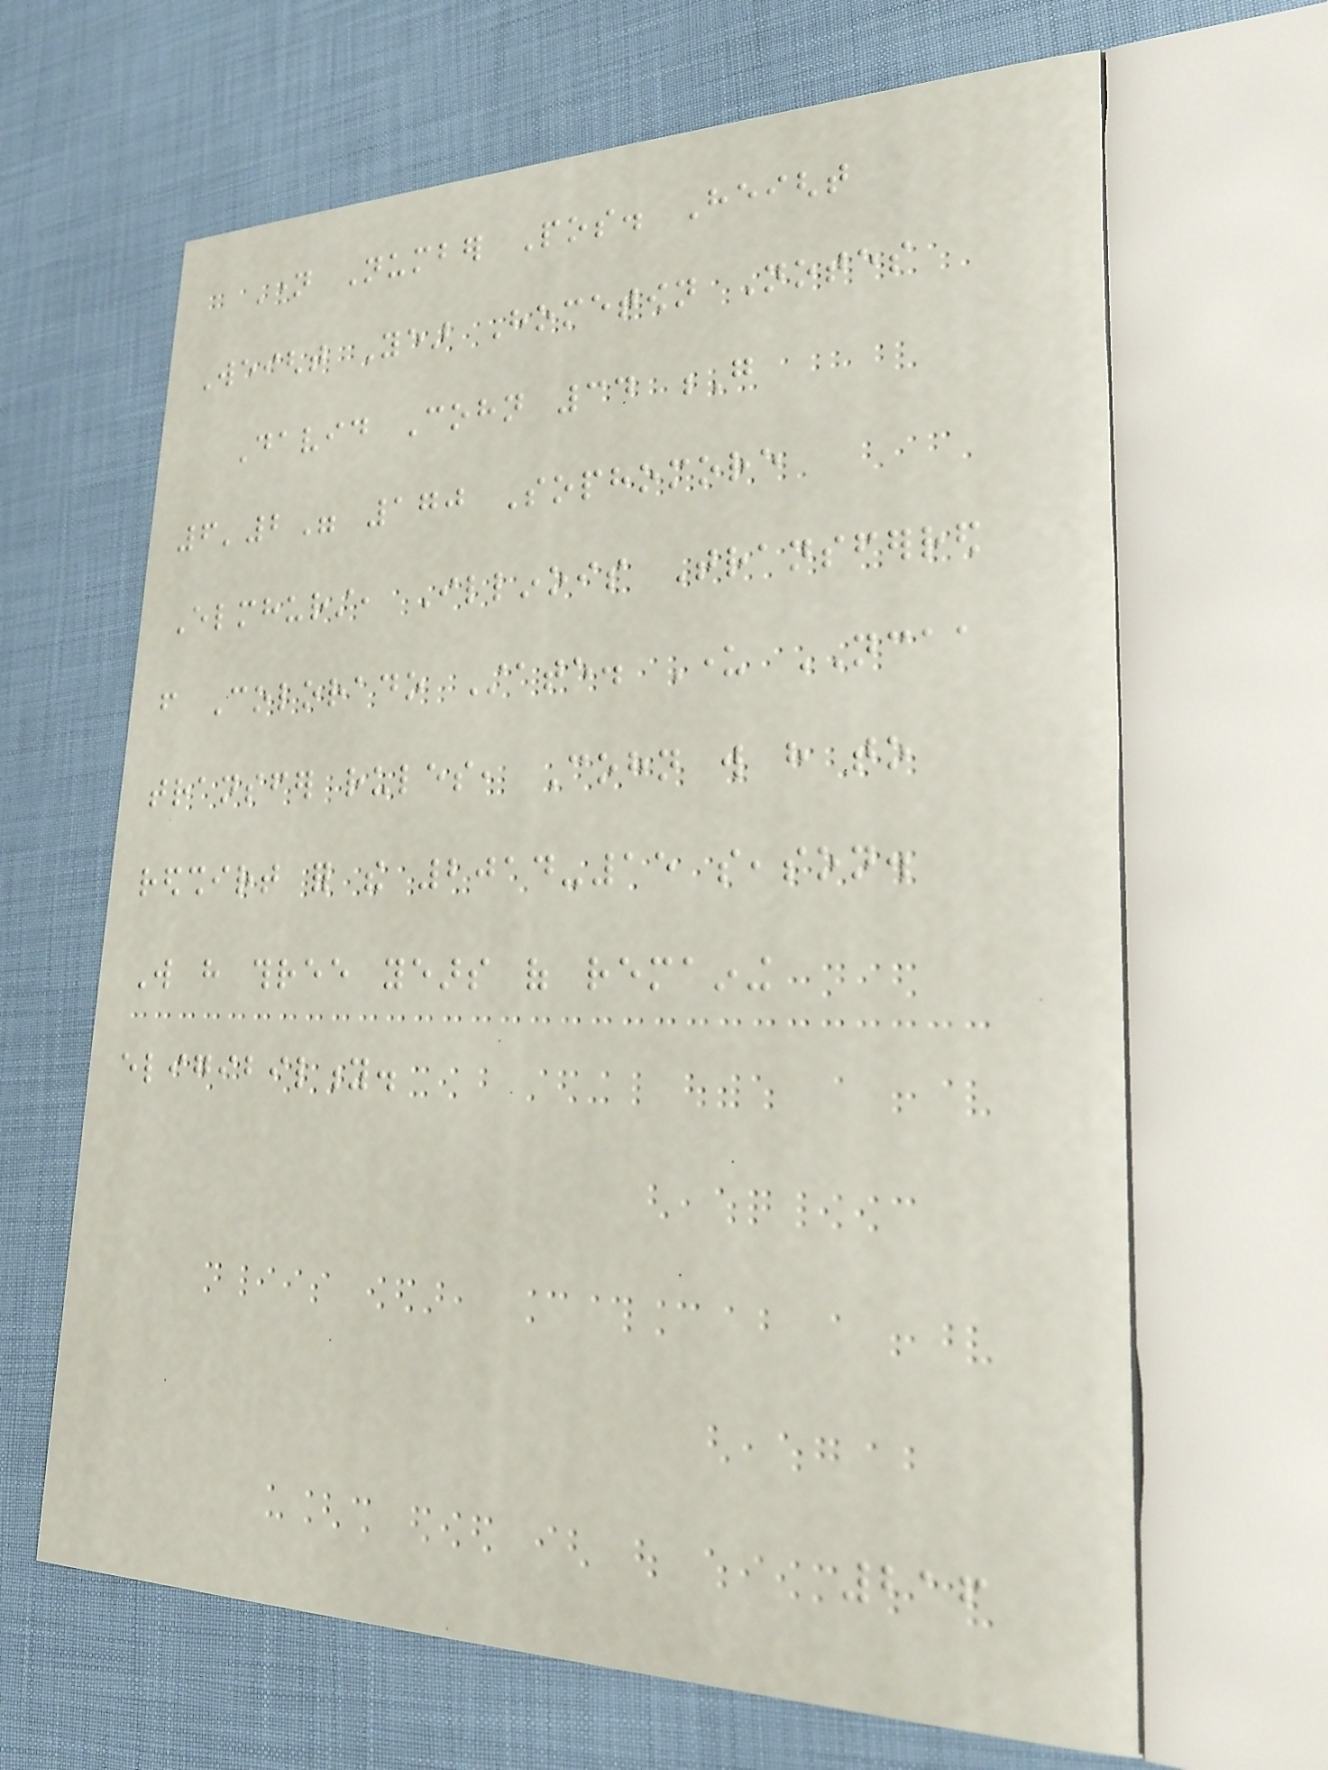Name Number Pos. Height
Weight Year Hometown Notes
David Cohn 34 G
6'2" 170 Sophomore
Elmhurst, Illinois Transferred
from Colorado State. Under NCAA
transfer rules, Cohn will have to
redshirt for the 2014-15 season.
Will have three years of remaining
eligibility.
216
